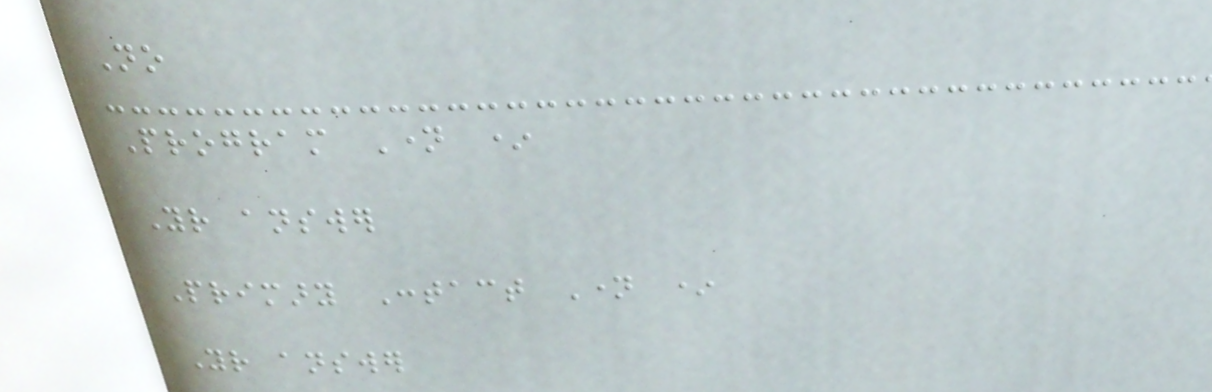No
Program Name *
Your answer
Primary Contact Name *
Your answer
